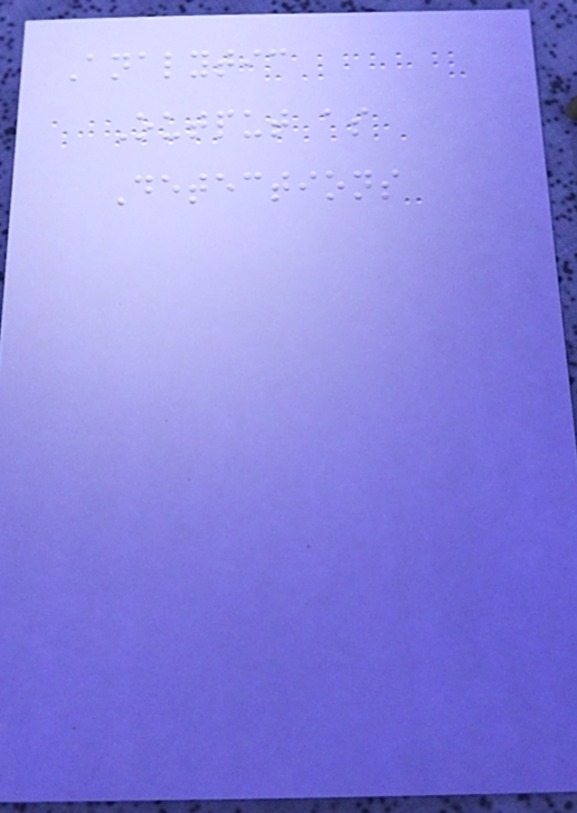Analytic
Output as
Detections
